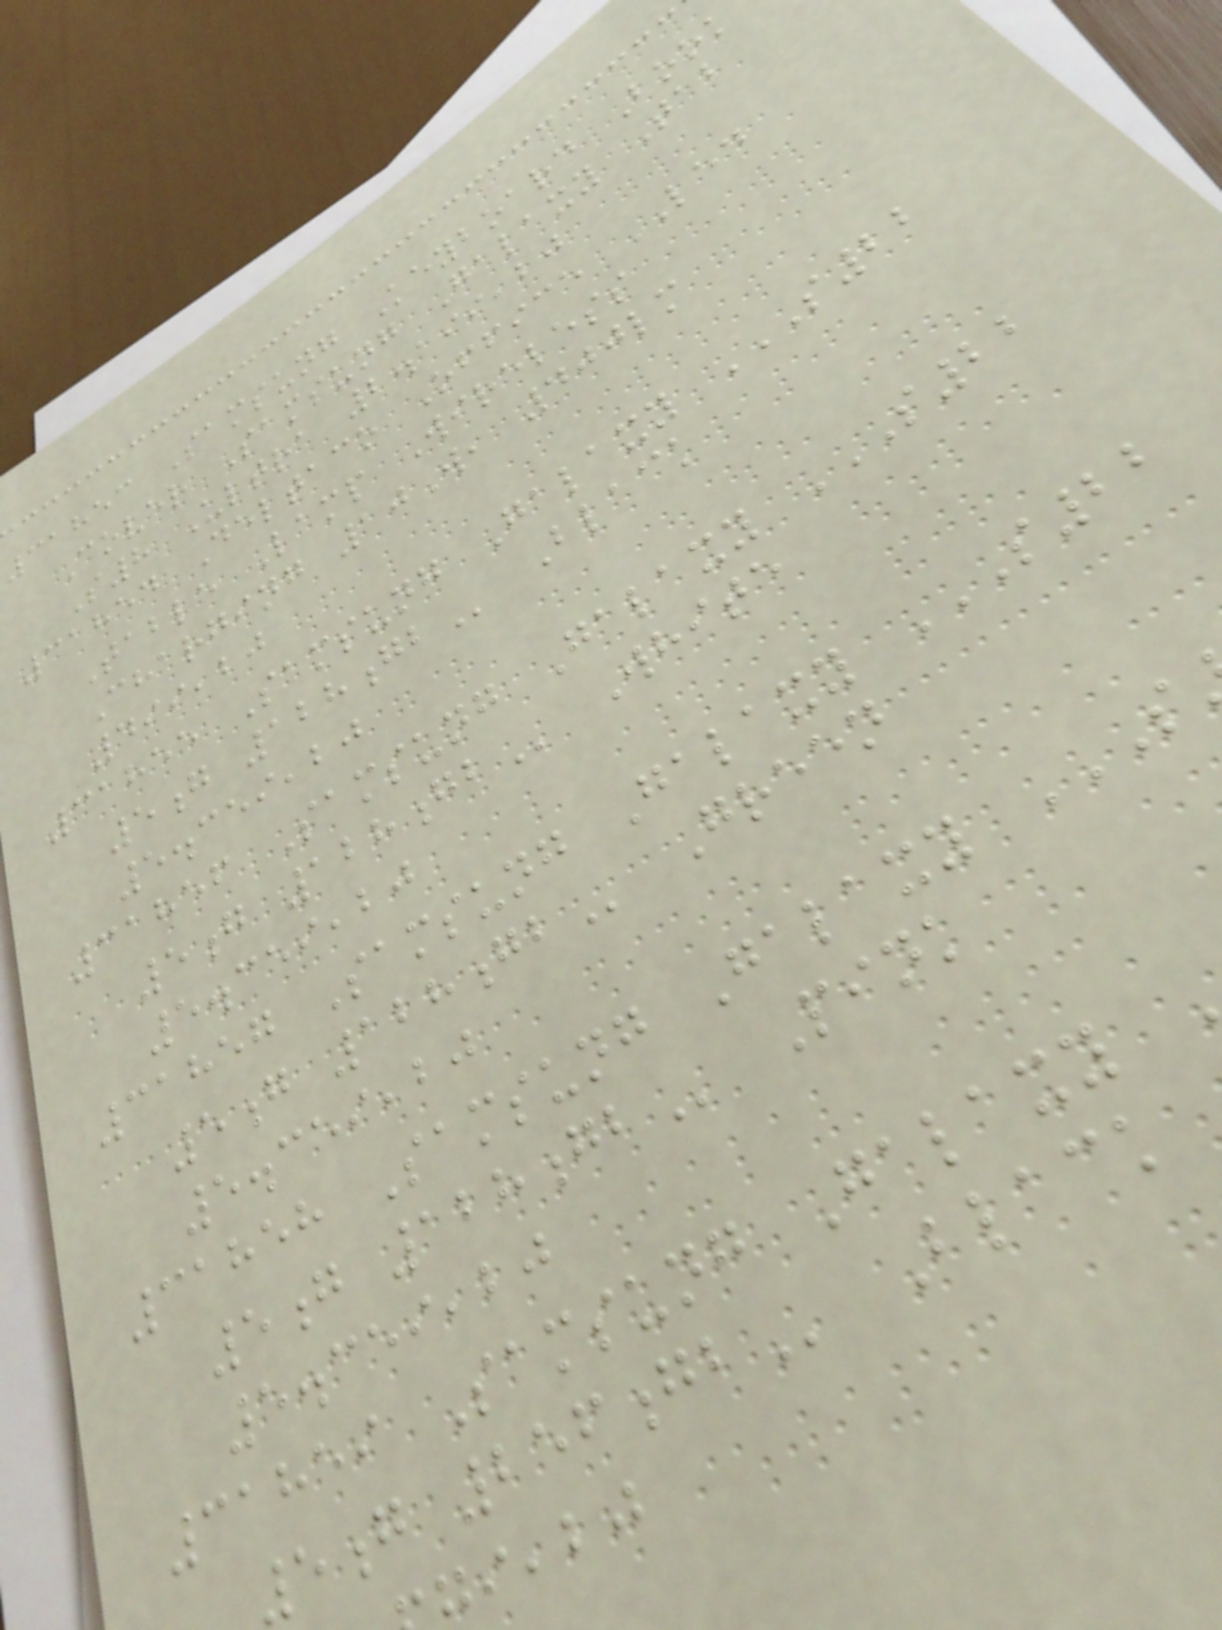31853 Samsung Keyboard Book
Cover Samsung Galaxy Tab
S8 Ultra 2.199,20
31854 Deltaco Office LED
Table Lamp Wireless
Charging 10W, 400lm
499,20
31855 Samsung Galaxy S22
5.359,20
31856 Samsung Galaxy S22
5.359,20
31857 Samsung Galaxy S22
5.359,20
31858 Samsung Galaxy
5.359,20
31859 Samsung Galaxy
